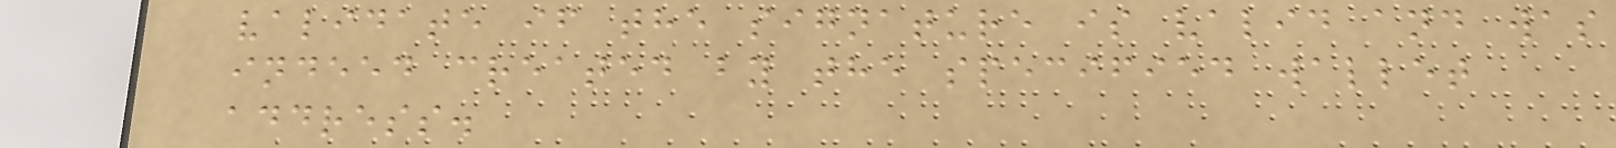validate if the signature is valid and was
indeed created by the specified wallet
address.
